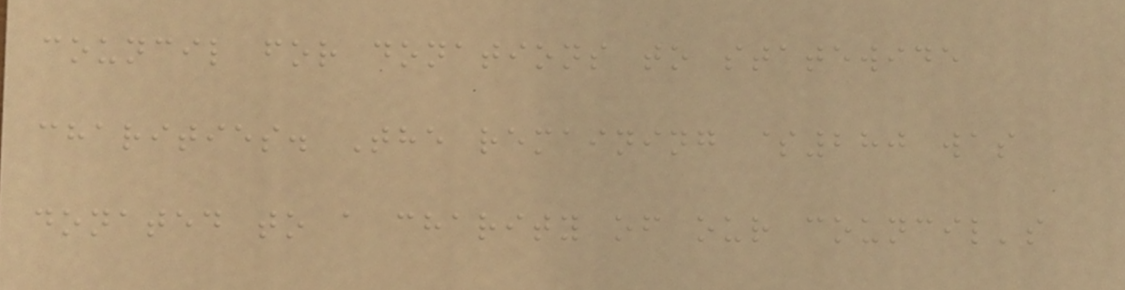council for donations to statewide
charities. The remaining $280 was
donated to a charity of our council's
